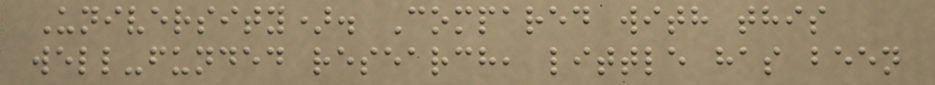University). Compared with this
well-funded research, little has been
